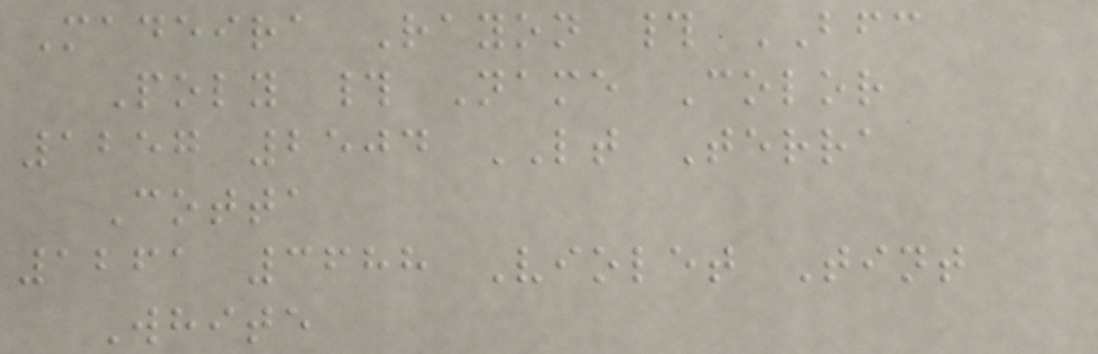Madeira Rayon # BFC
Poly # Name Color
1257 2504 LT Terra
Cotta
1261 3688 Violet Tint
White
